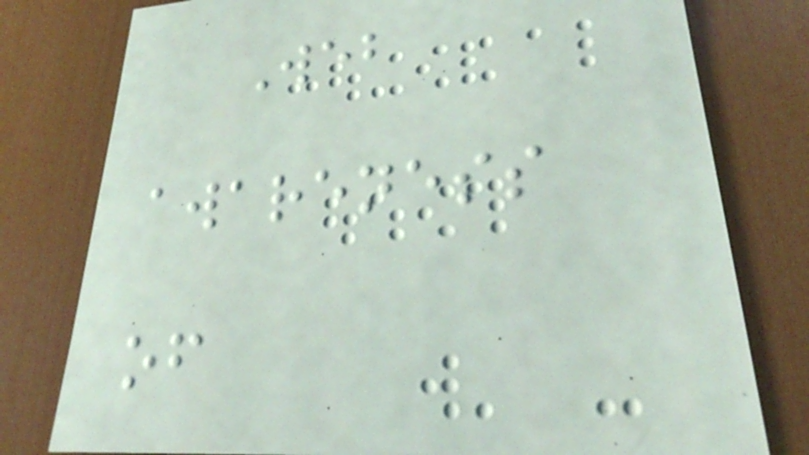Web
awareness
of
